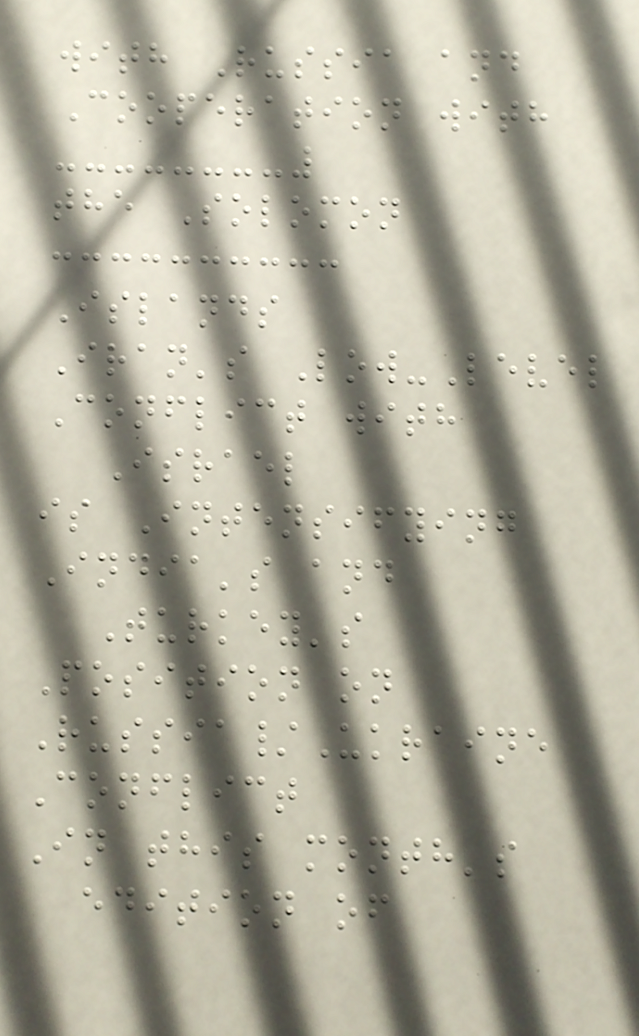with Russia and
Cooperation with
the Solomon
Islands
Iran's Low-Level
Conflict with
Israel
is Intensifying
India's and
Turkey's
Position on
Russia/Ukraine
Conflict
In this month's
edition of
